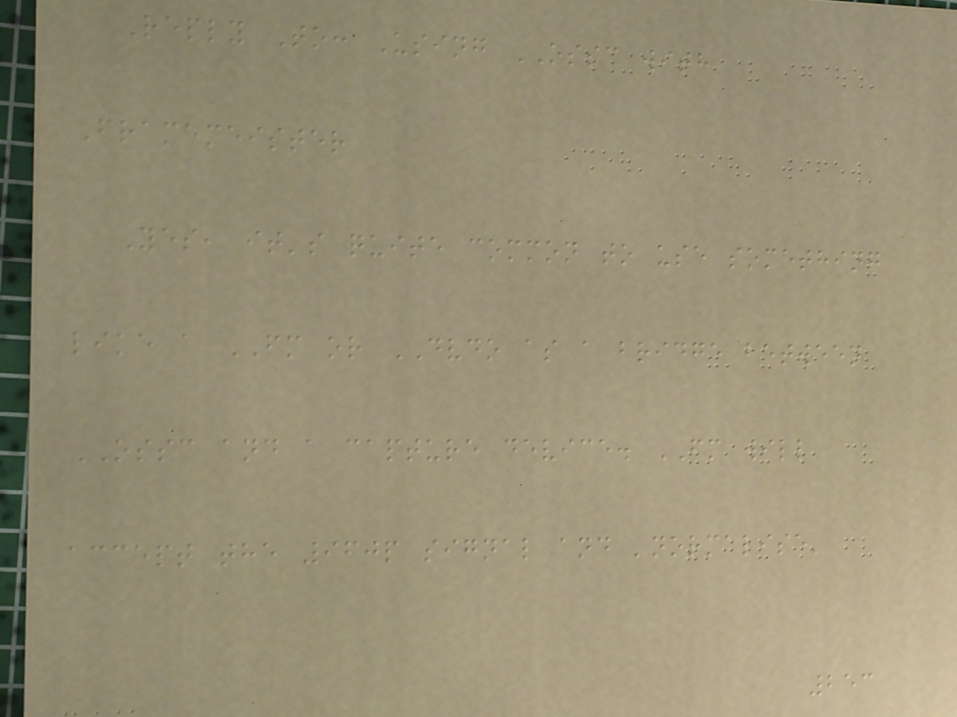Reply To: Using OSSC with
Framemeister
Yes, it's quite common to use something
like a FM or DVDO as a bridge between
OSSC and a capture device. FM will
accept the 960p signal and 'normalise'
253
